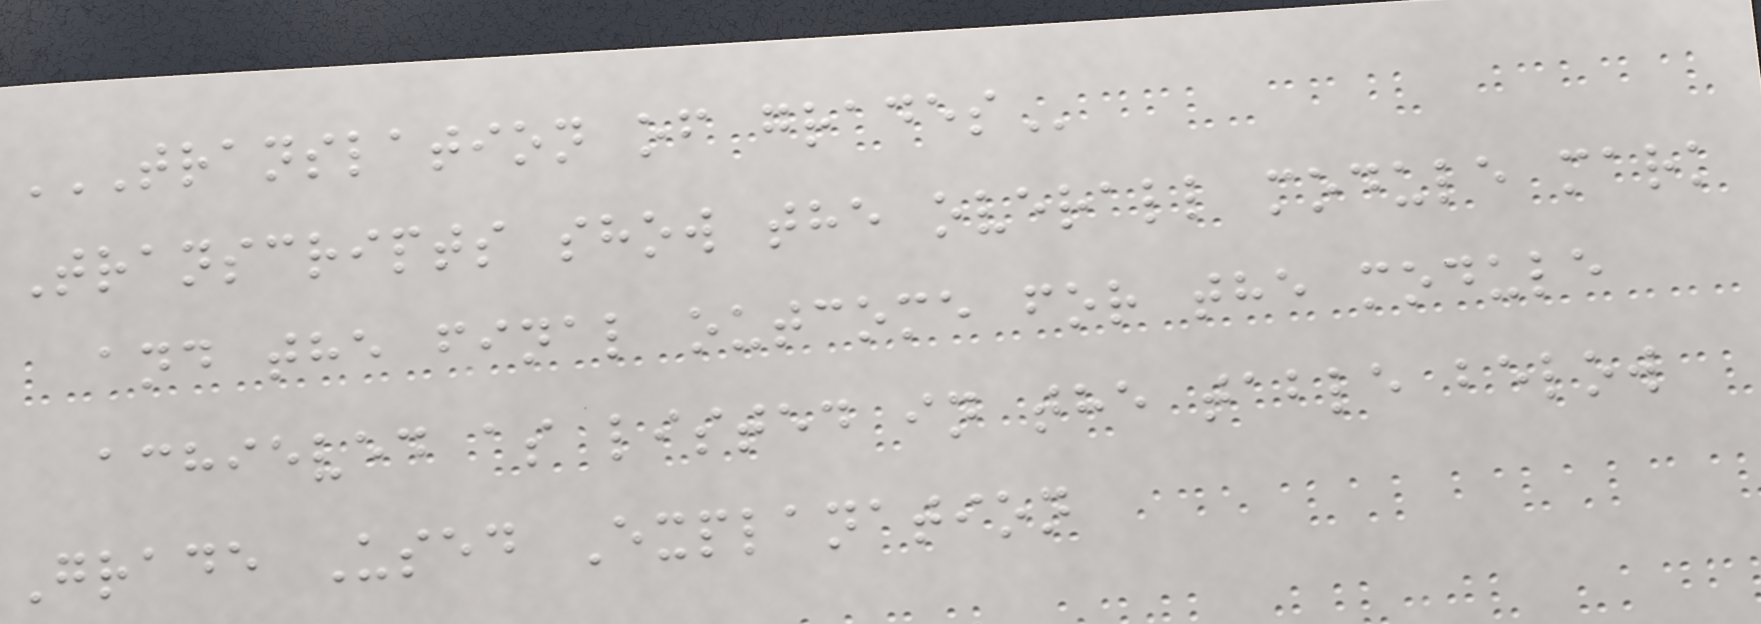TRANSLATION OF GRADES
Transcripts show the overall module mark
and the final outcome for the module
achieved as listed in the table below
Grade Used Explanation
